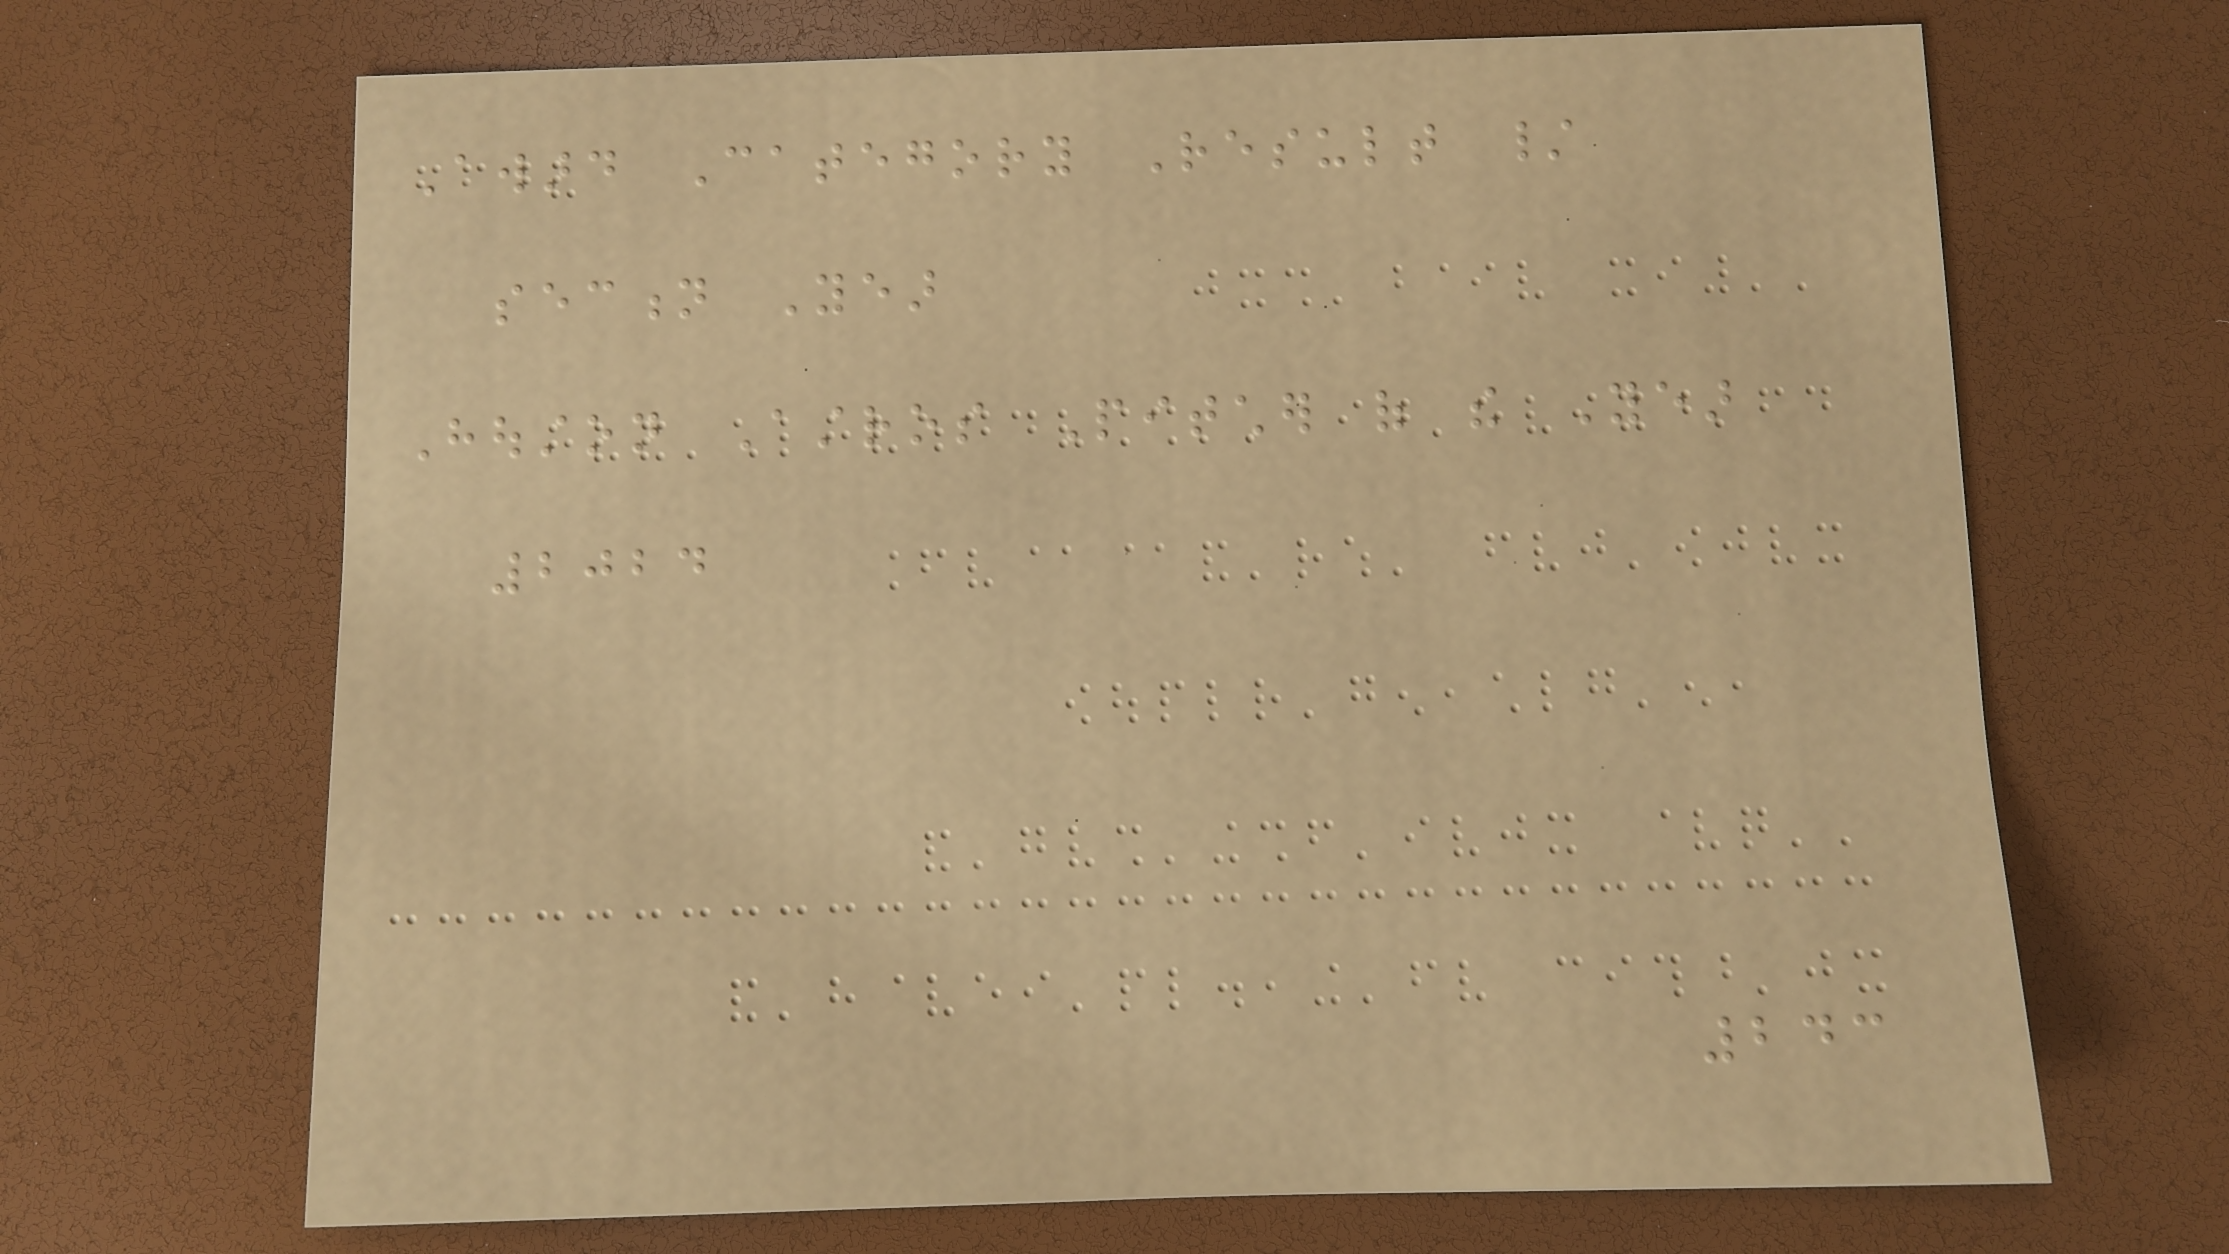Award Category Result /
section Year
Houston Astros Pitcher of the Year
2024
243
